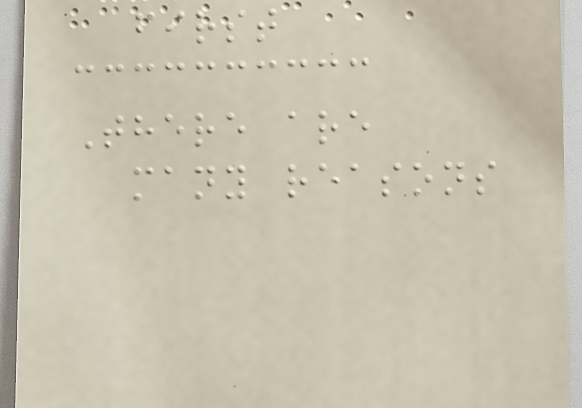first
There are
many reasons
